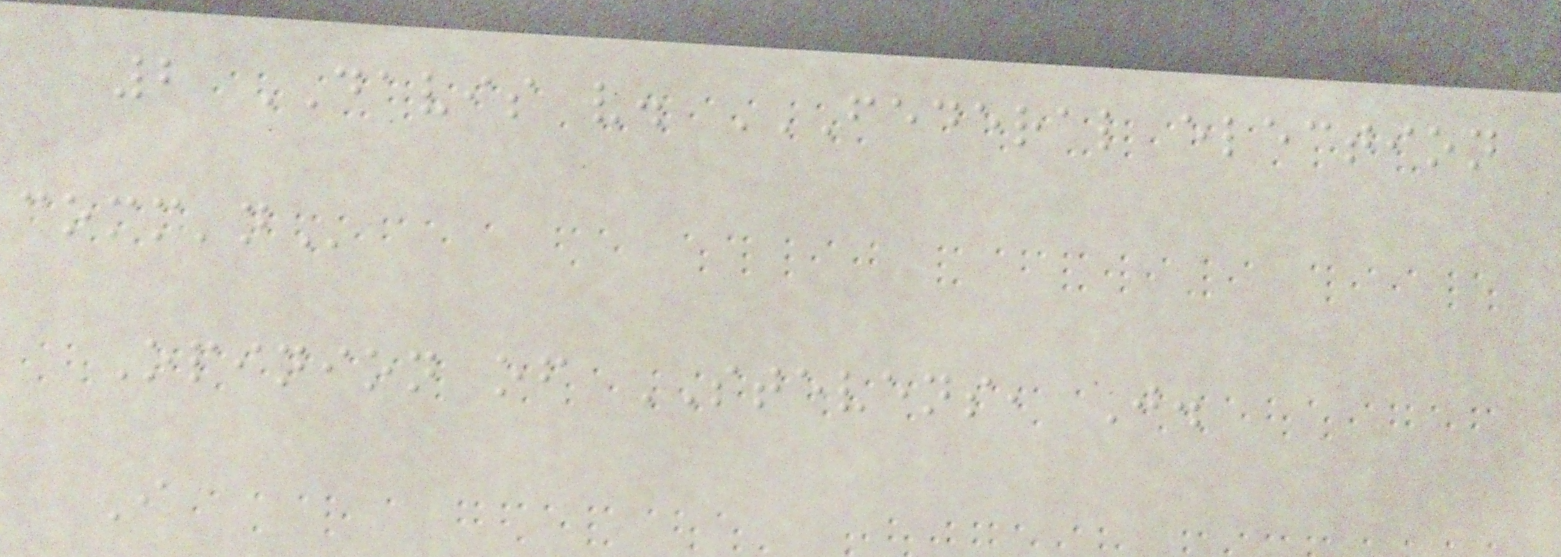2 DAVIS v. FEDERAL ELECTION
COMM'N
Opinion of STEVENS, J.
I
